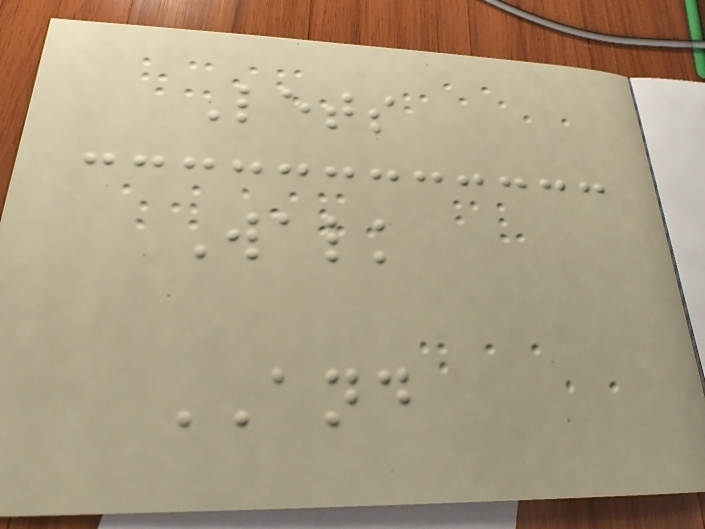Lets
Walk
AND
